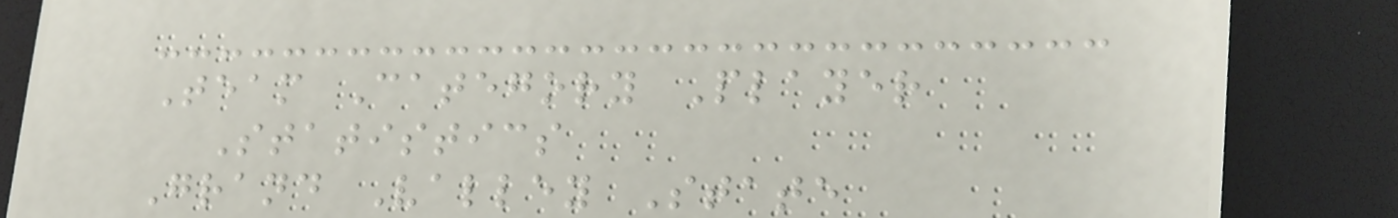Team Category Player
Statistics
Grand Valley State
